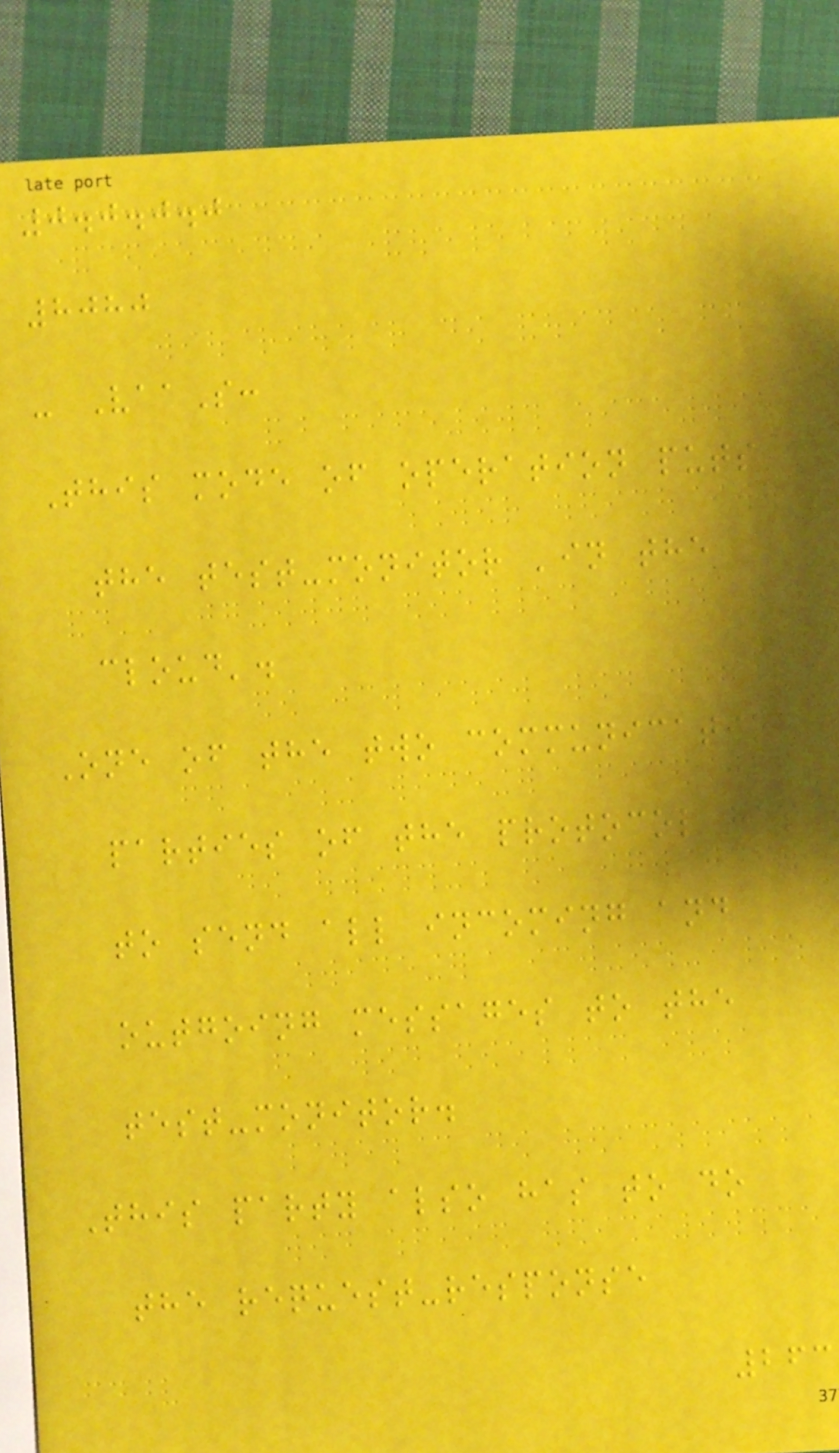0.0.0.0
8080
- VaaS:
This mode of operation puts
the test-monitor 'in the
cloud'.
One of the two communicating
parties of the protocol has
to send all incoming and
outgoing messages to the
test-monitor.
This party also has to do
the request-response
263
